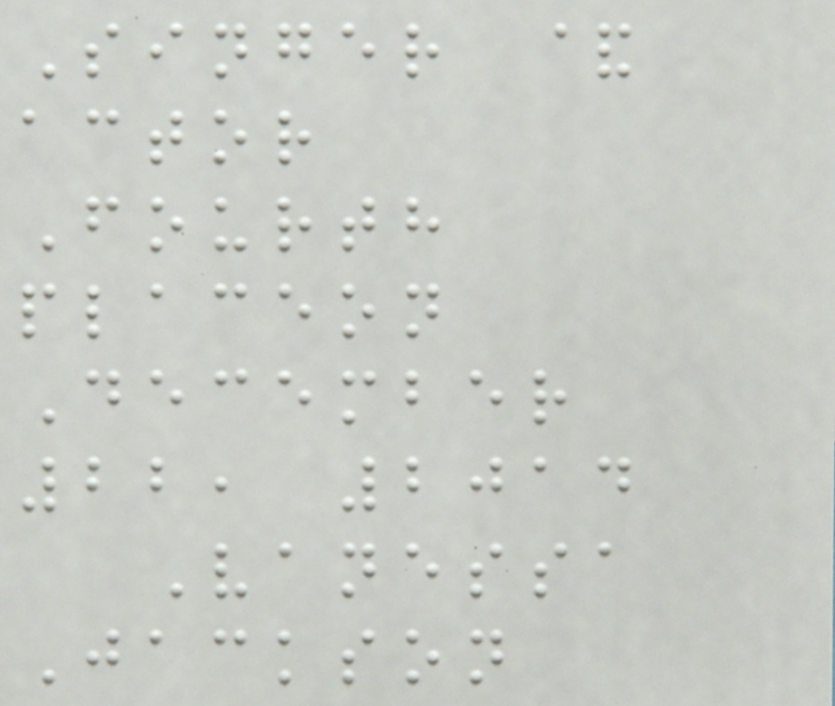Singer &
actor
Fourth
placeon
December
22, 2014
Vanessa
Jackson
